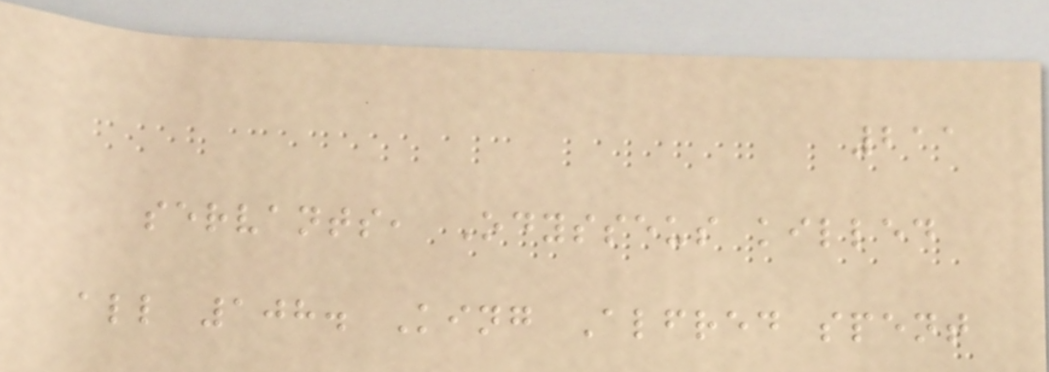211
servants, Odysseus killed
all 108. King Alfred spent
